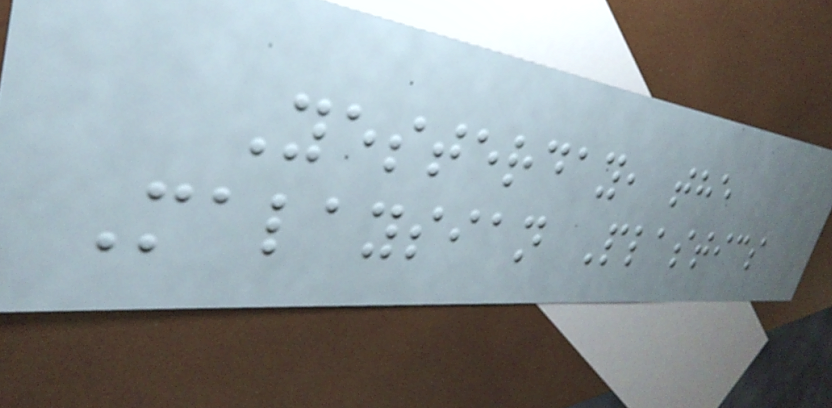Yesterday, the
Malaysian Plastics
